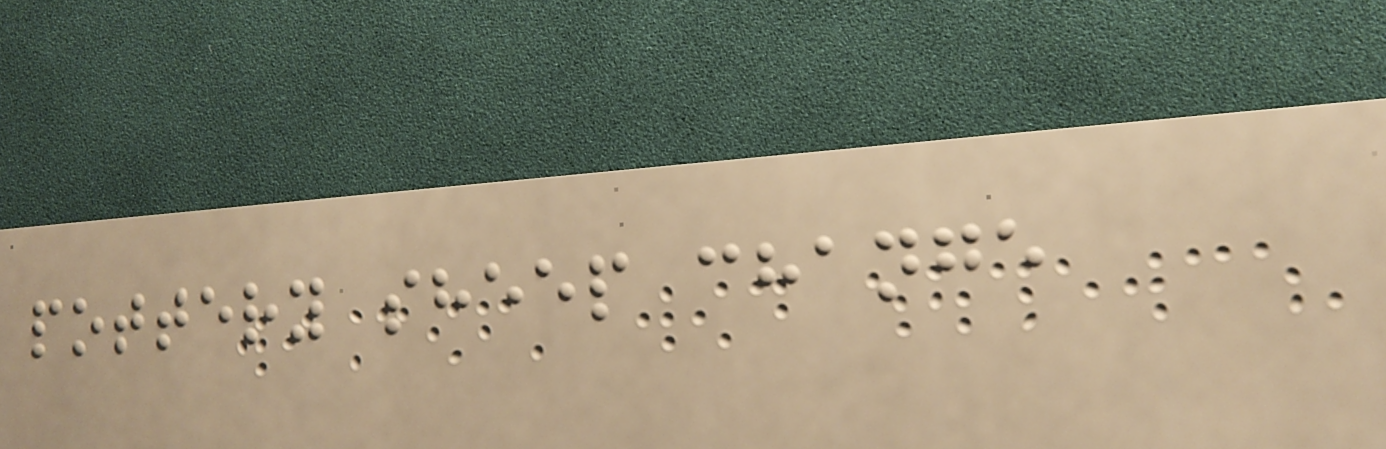pottery sheep change
